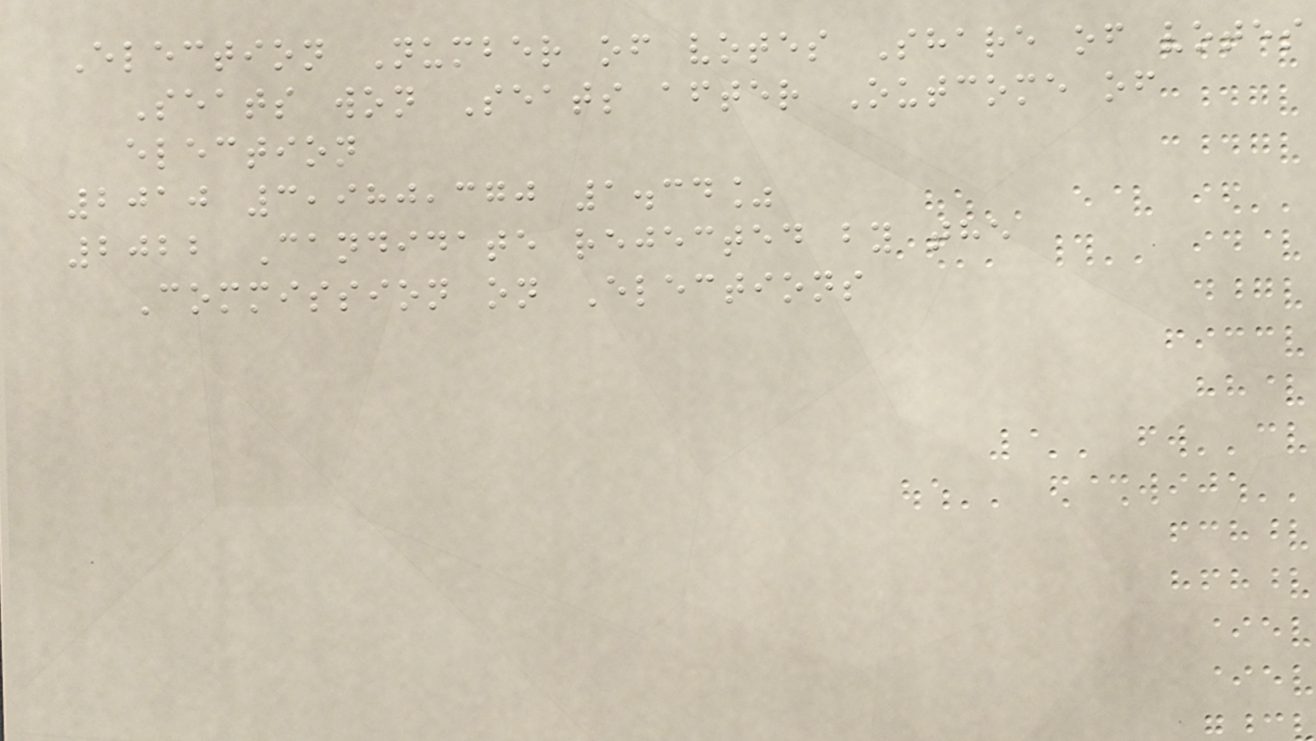Election Number of votes Share of votes
Seats won Seats after Outcome of
election
2010 3,980,370 1.34%
2022 Candidate rejected by the
Commission on Elections
